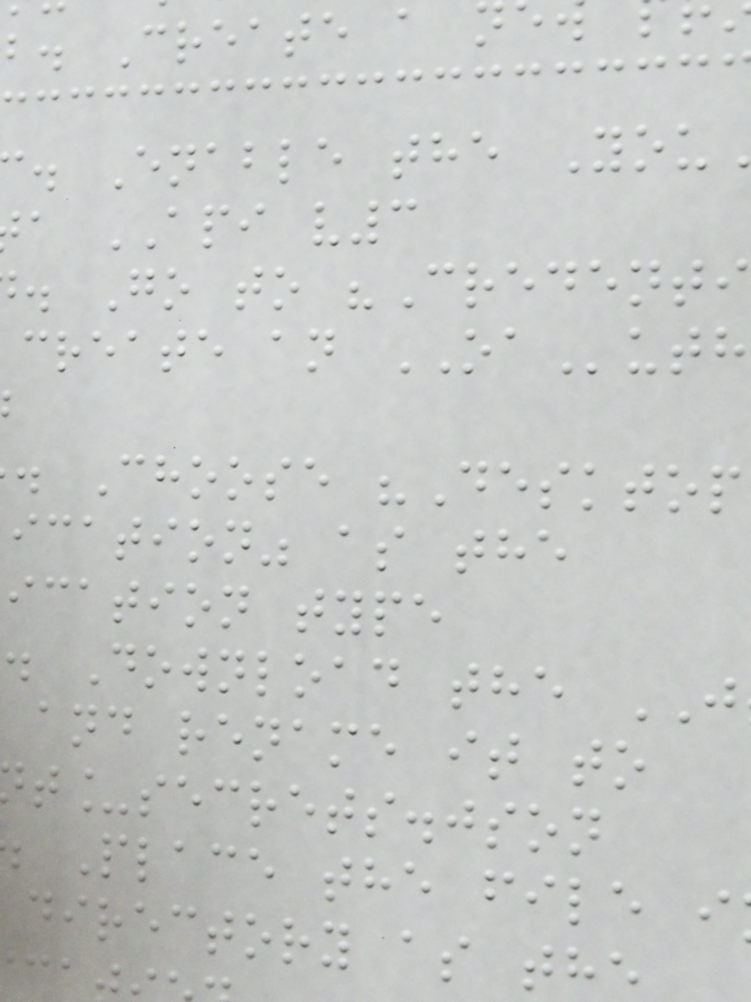b. Create a
. Enable the You
a API v3
. Go to "Credenti
create an OAuth
. Choose "Desktop
ication" as the
ication type
. Download the
and rename it to
t_secrets.json
Place the file i
directory as th
